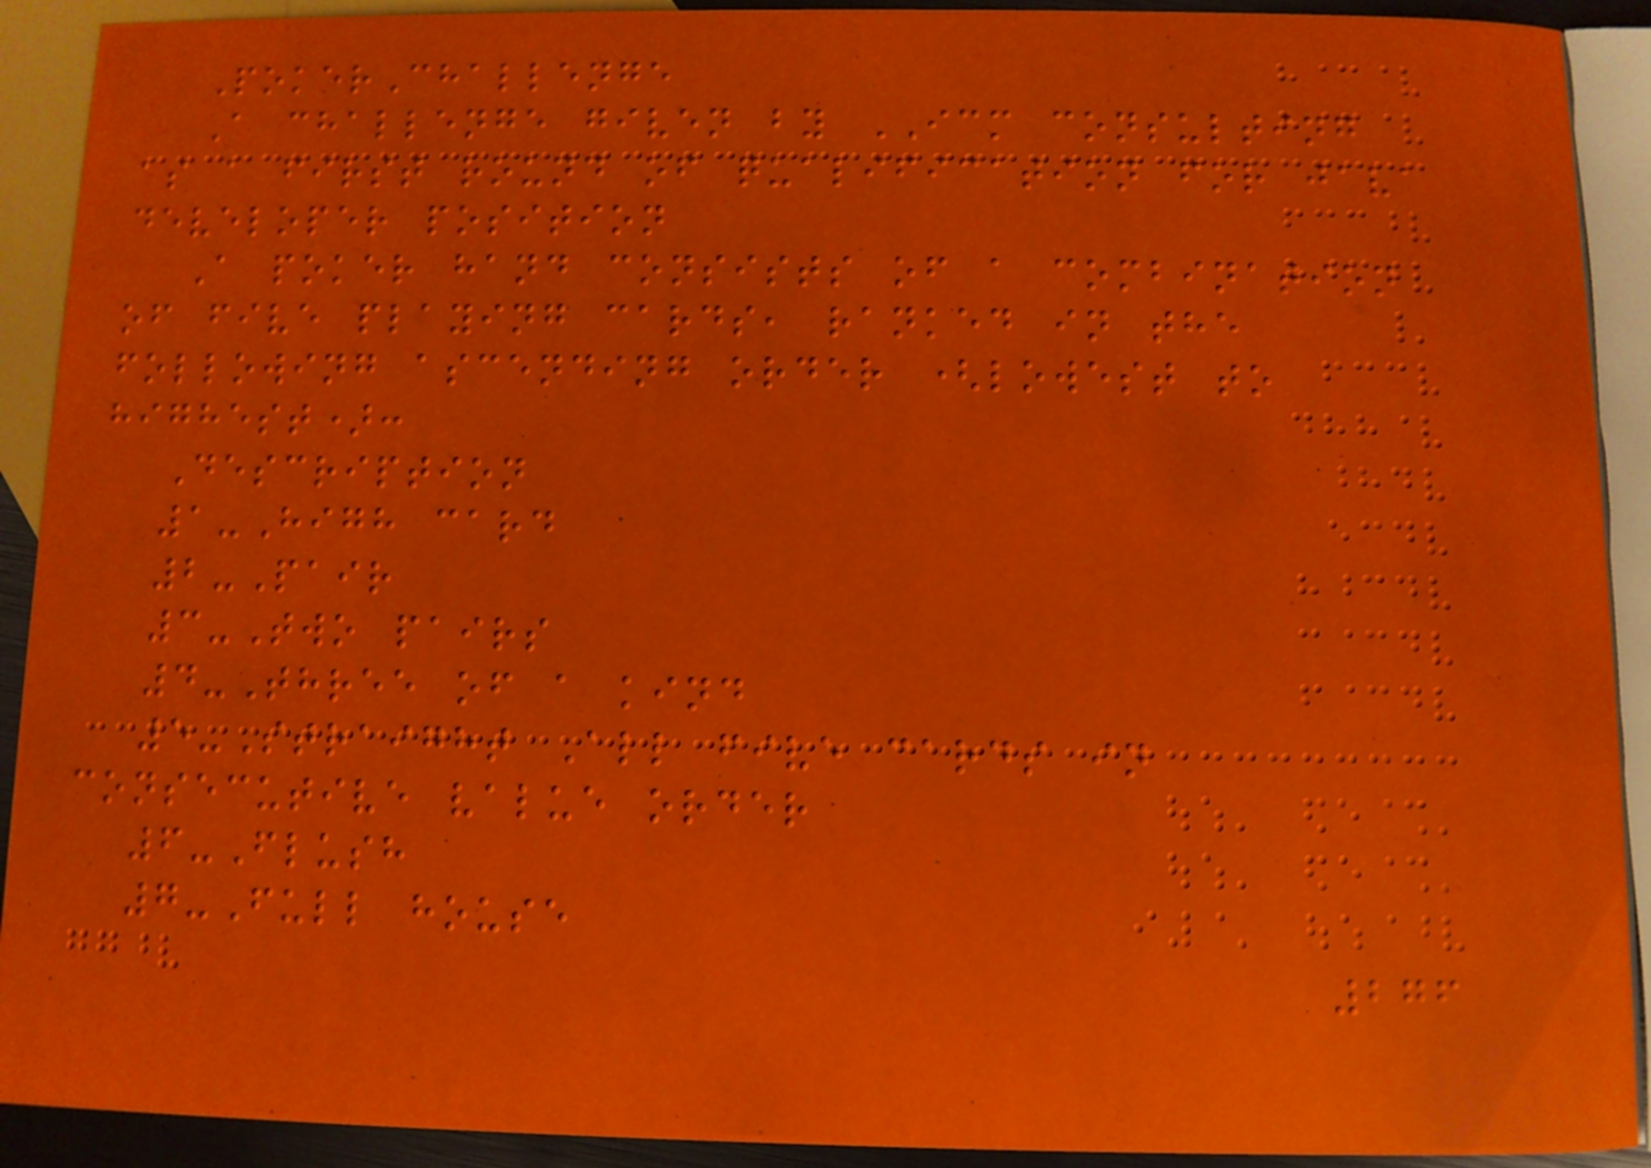PokerChallenge
A challenge given by ICM consulting
as a first round of qualification for java
developer position
A poker hand consists of a combination
of five playing cards, ranked in the
following ascending order (lowest to
highest):
Description
1-High card
2-Pair
3-Two pairs
4-Three of a kind
5-Straight All five cards in
consecutive value order
6-Flush
7-Full house
276
